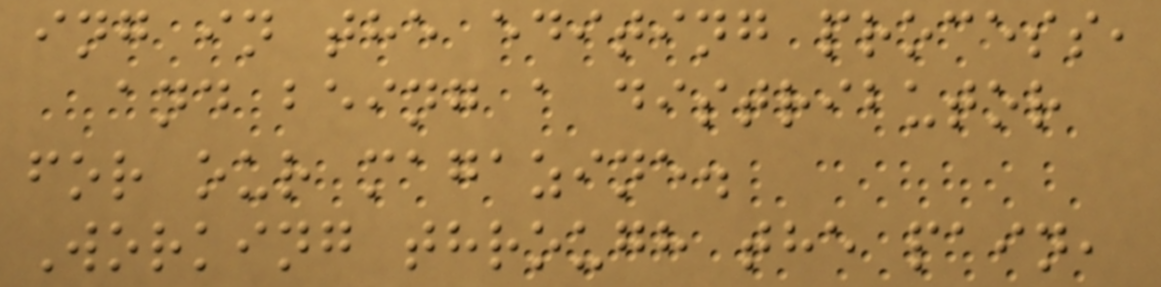ing in the editing process,
and being a distributor
for our magazine.
Working through the pain,
